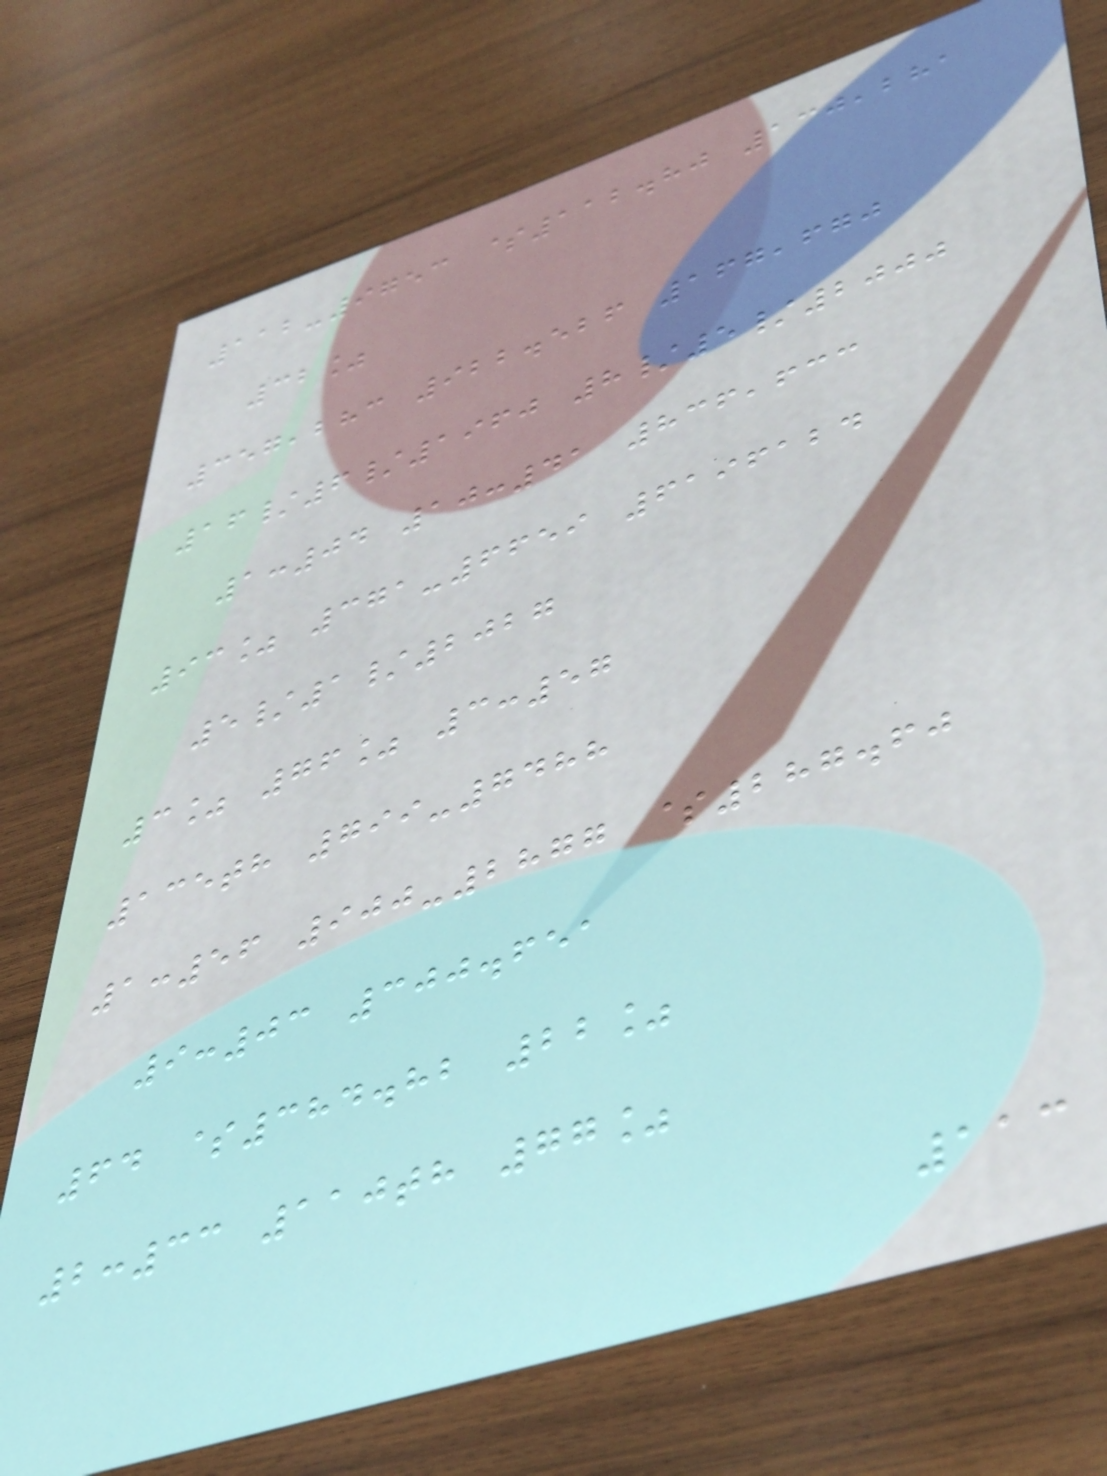112-9753 $112.80 130,281
32%
357,283 922.526 167,670
16/6/1960 8/5/2000
1:04 10:41 836,633
93% 371-6659 6196124
5/1/2027
3% 76% 3:57
135th 799-7488
1:56 900-2877 $287.60
9:03 300.651
64 $384.82 22%
2:33 110th 77%
113
